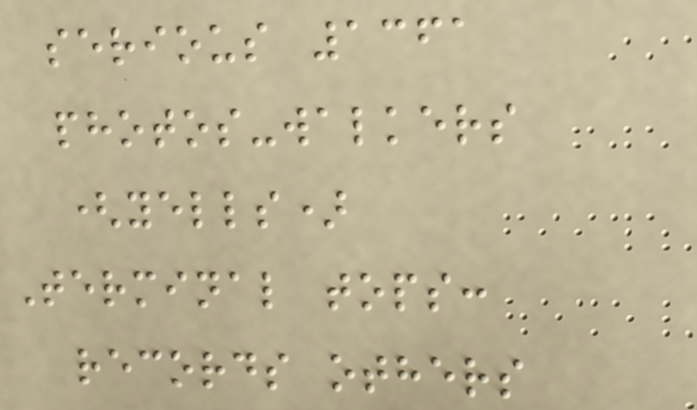serious 1361
photos-walkers
(yells)
Terminal tops:
records others
